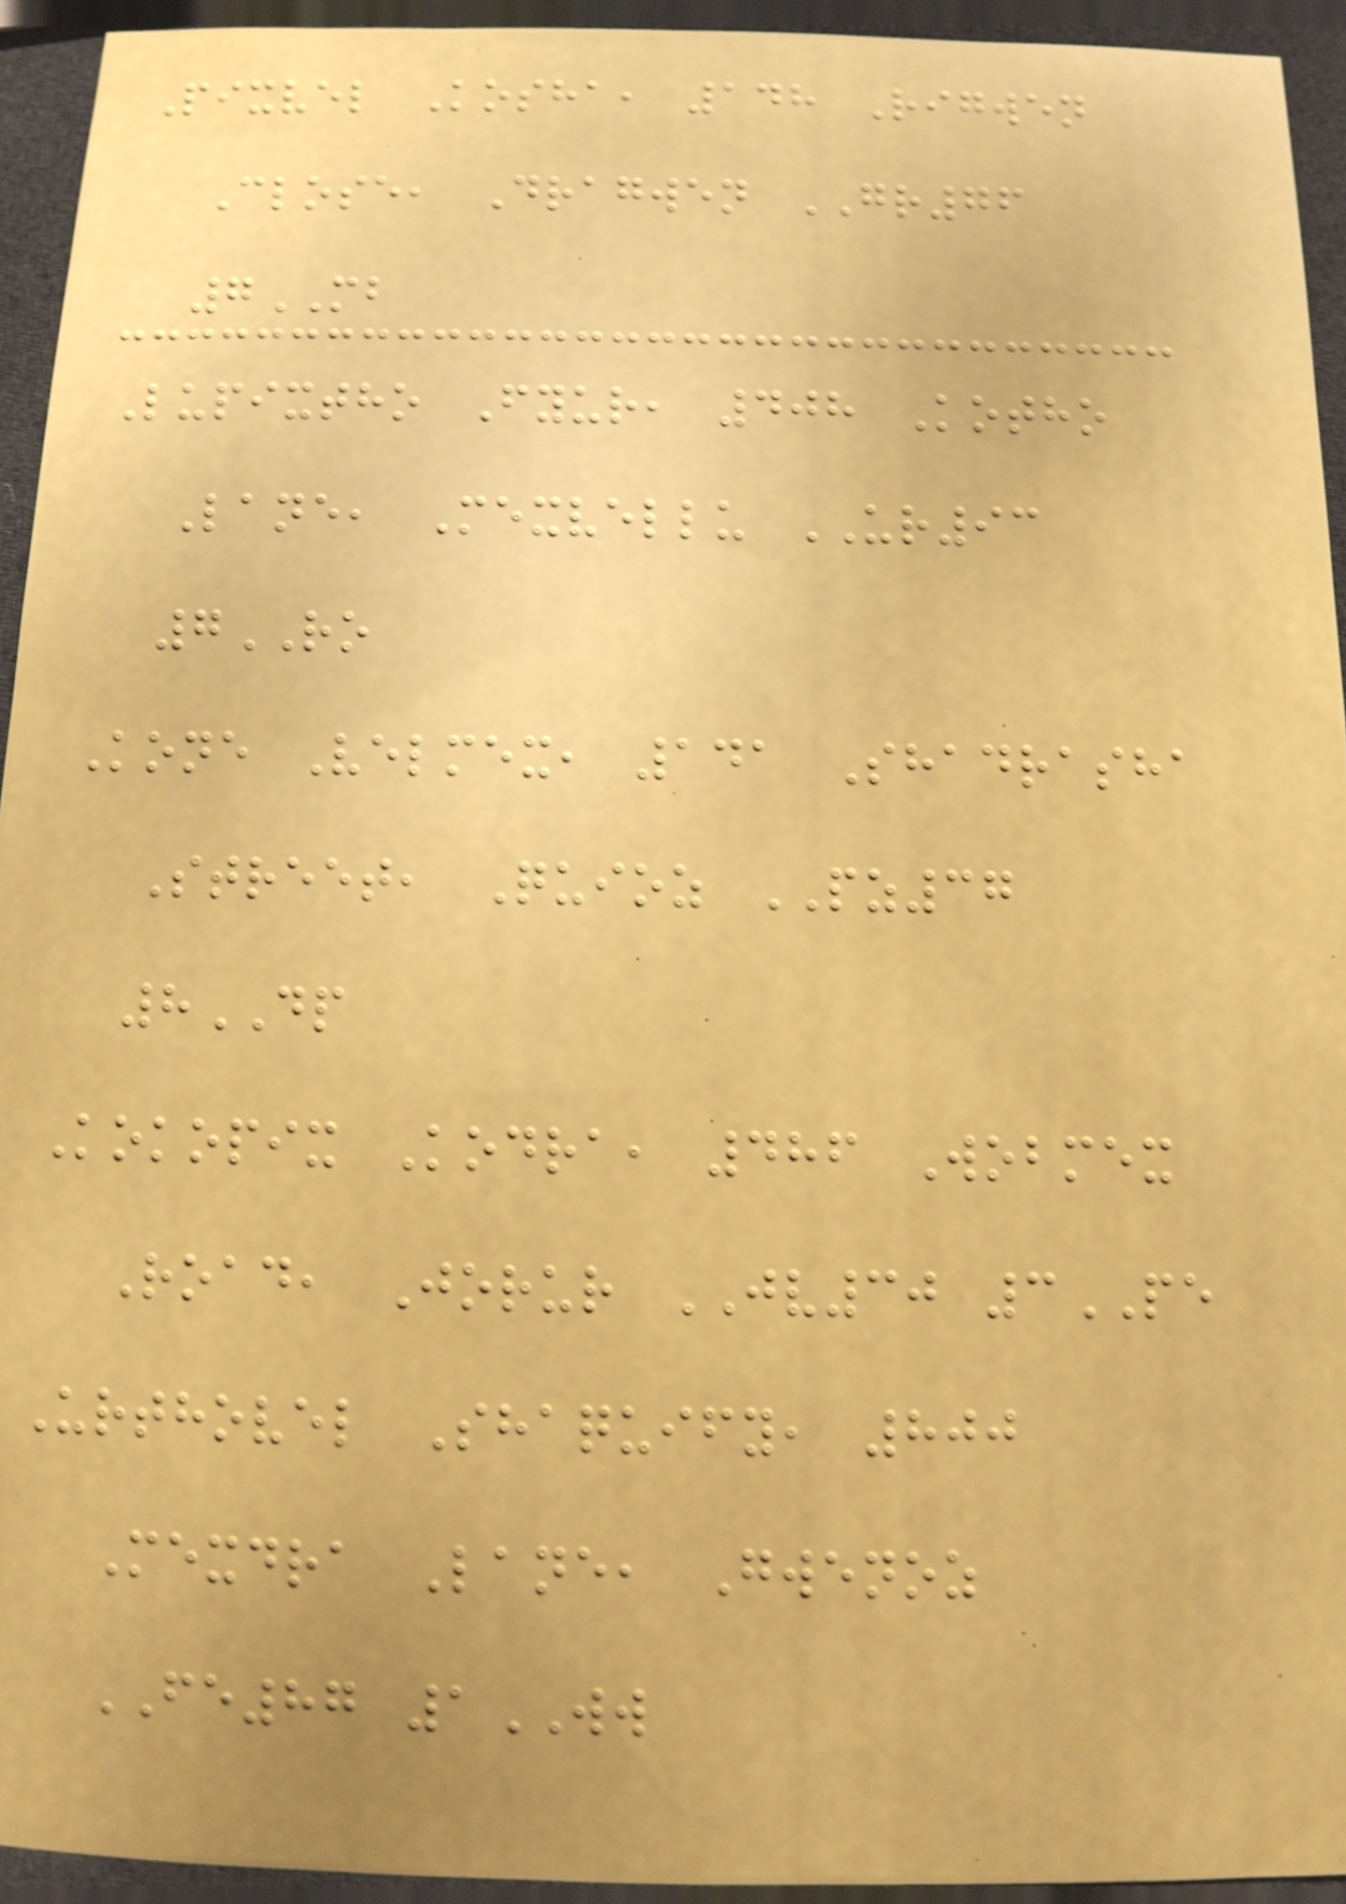Pixvel Kosha, 148 Rigwen
Close, Dragwen GR76
7MB
Lupixtho Fyur, 408 Kotho
Lane, Mexvellu UR93
7RO
Kone Velmex, 141 Shadrasha
Street, Quioz PZ37
8DP
Kokopix Kodra, 486 Wobmex
Road, Jorur JV30 3PE
Urthovel Shaquify, 800
Mexdra Lane, Gwenoz
FE87 1WW
